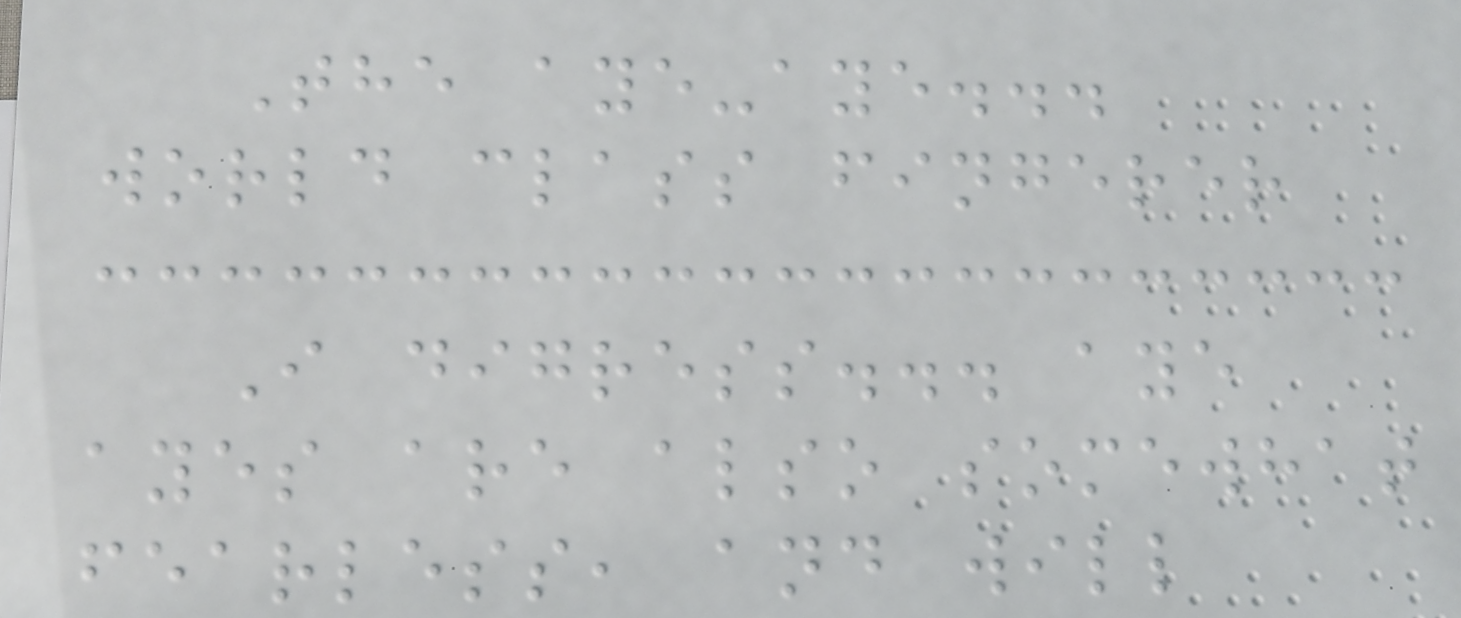The aye-aye...
world class fingerer
I digress... aye
ayes are also somewhat
fearless, and will
